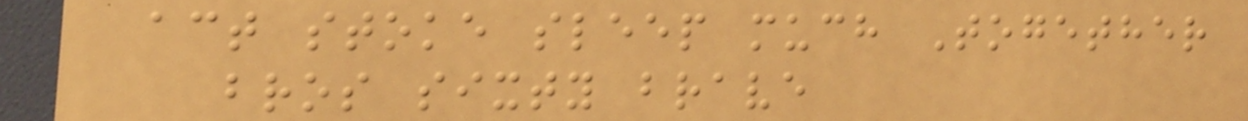act stoke sleep much Together
bros sixty brave
